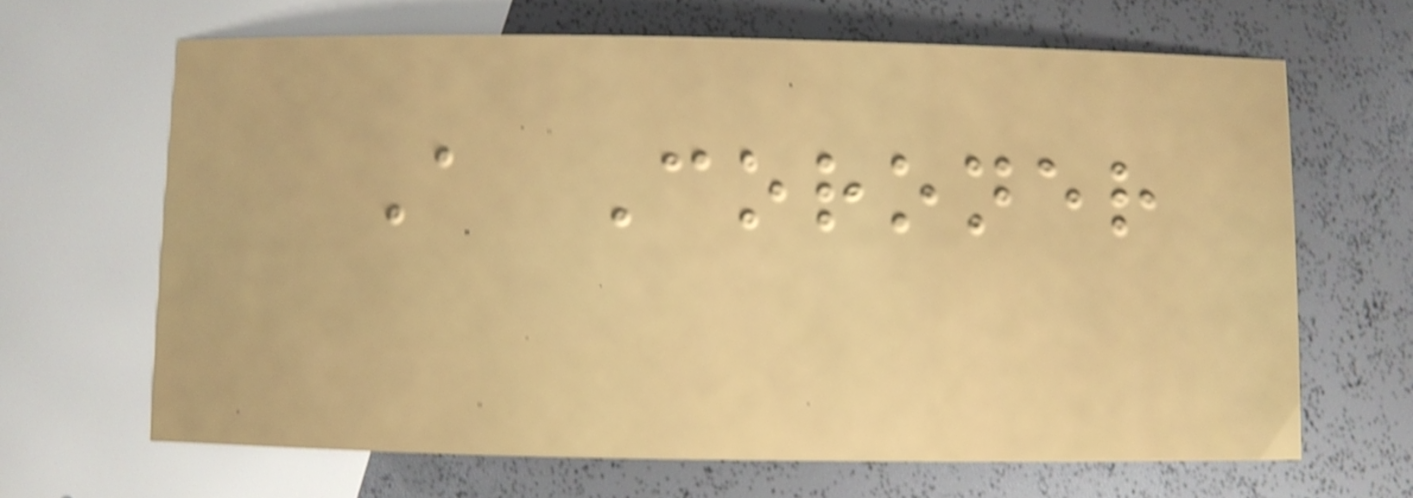A Coroner
